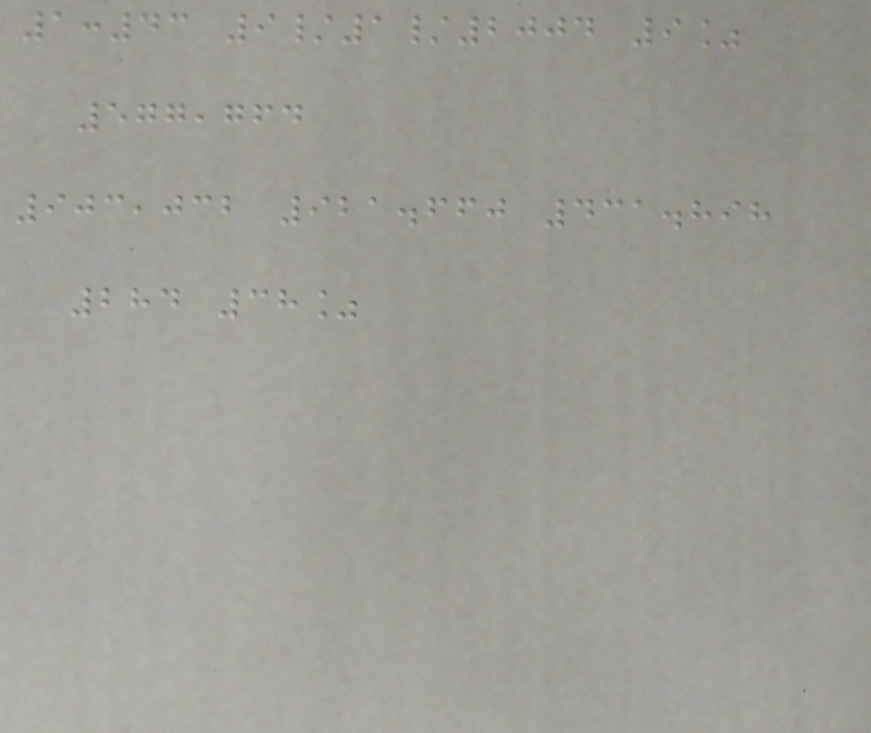1:43 9/1/2004 9%
577,764
903,032 921.660 431.898
284 38%
